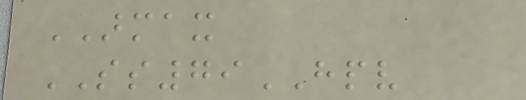ARMAX
SS79HPV
